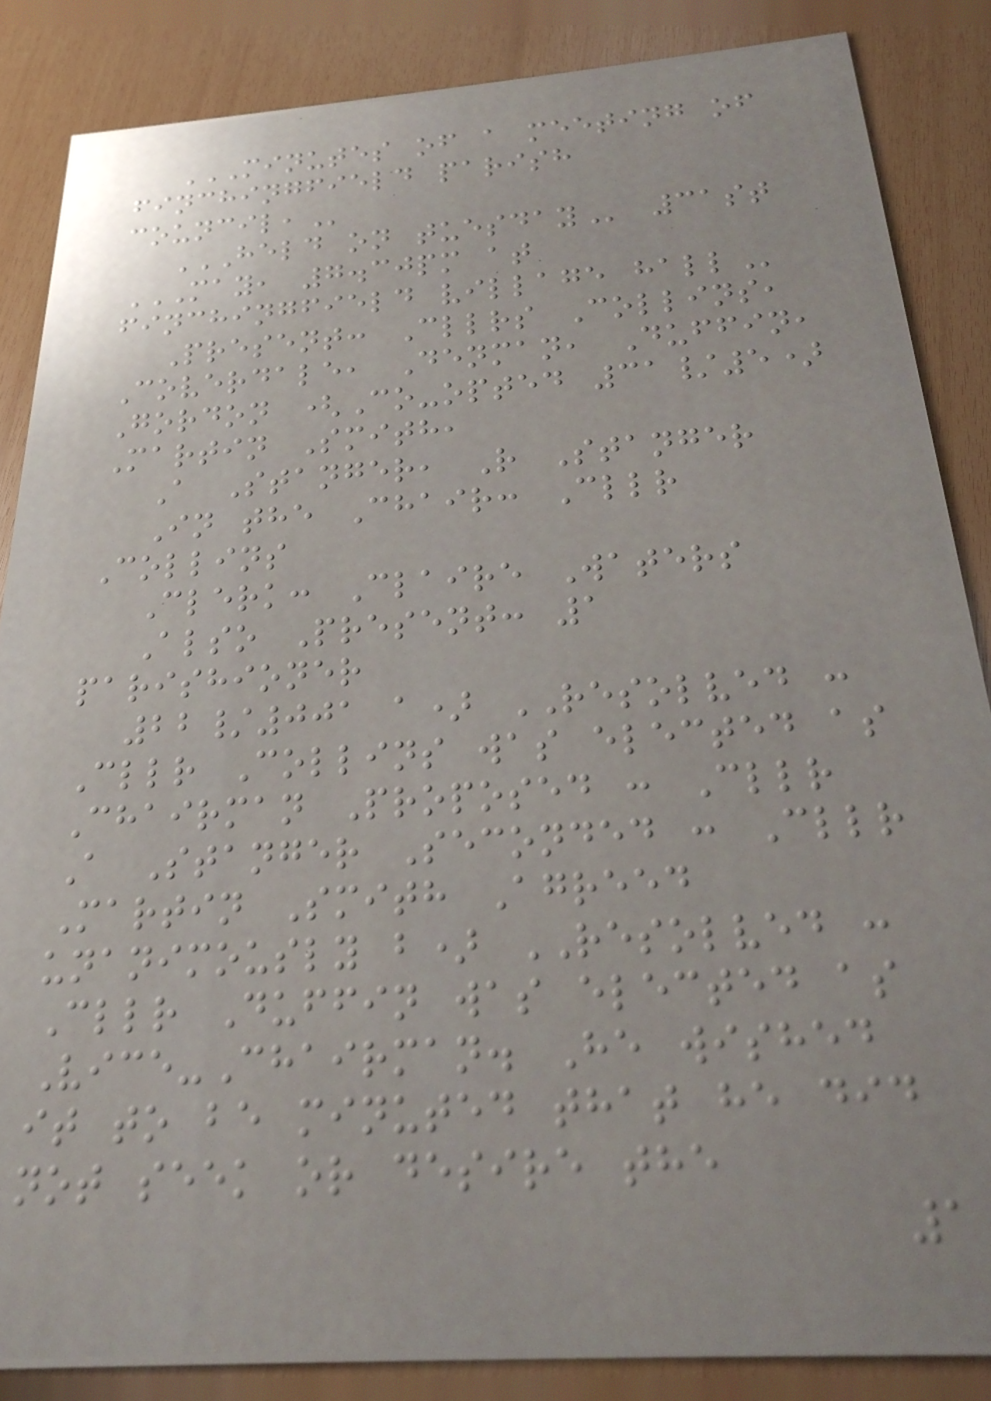MINUTES OF A MEETING OF
FINCHINGFIELD PARISH
COUNCIL,
HELD ON TUESDAY 31st
MAY, 7.30PM AT
FINCHINGFIELD VILLAGE HALL
Present: Cllrs Collins,
Coverdale, Denman, Duffin,
Gordon (Co-opted 31/5)
Martin Smith,
A Stanger, R Stanger
In the Chair: Cllr
Collins
Clerk: Claire Waters
Also Present: 1
parishioner
22/001 a) RESOLVED :
Cllr Collins was elected as
Chairman Proposed : Cllr
A Stanger Seconded : Cllr
Martin Smith Agreed
unanimously b) RESOLVED :
Cllr Duffin was elected as
Vice-Chairman. He wished
it to be minuted that he did
not seek or desire the
1
